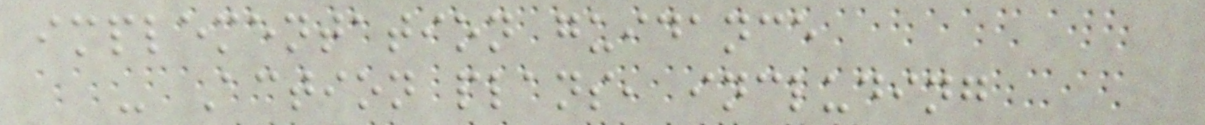implementation guidance
- Action plans, including
